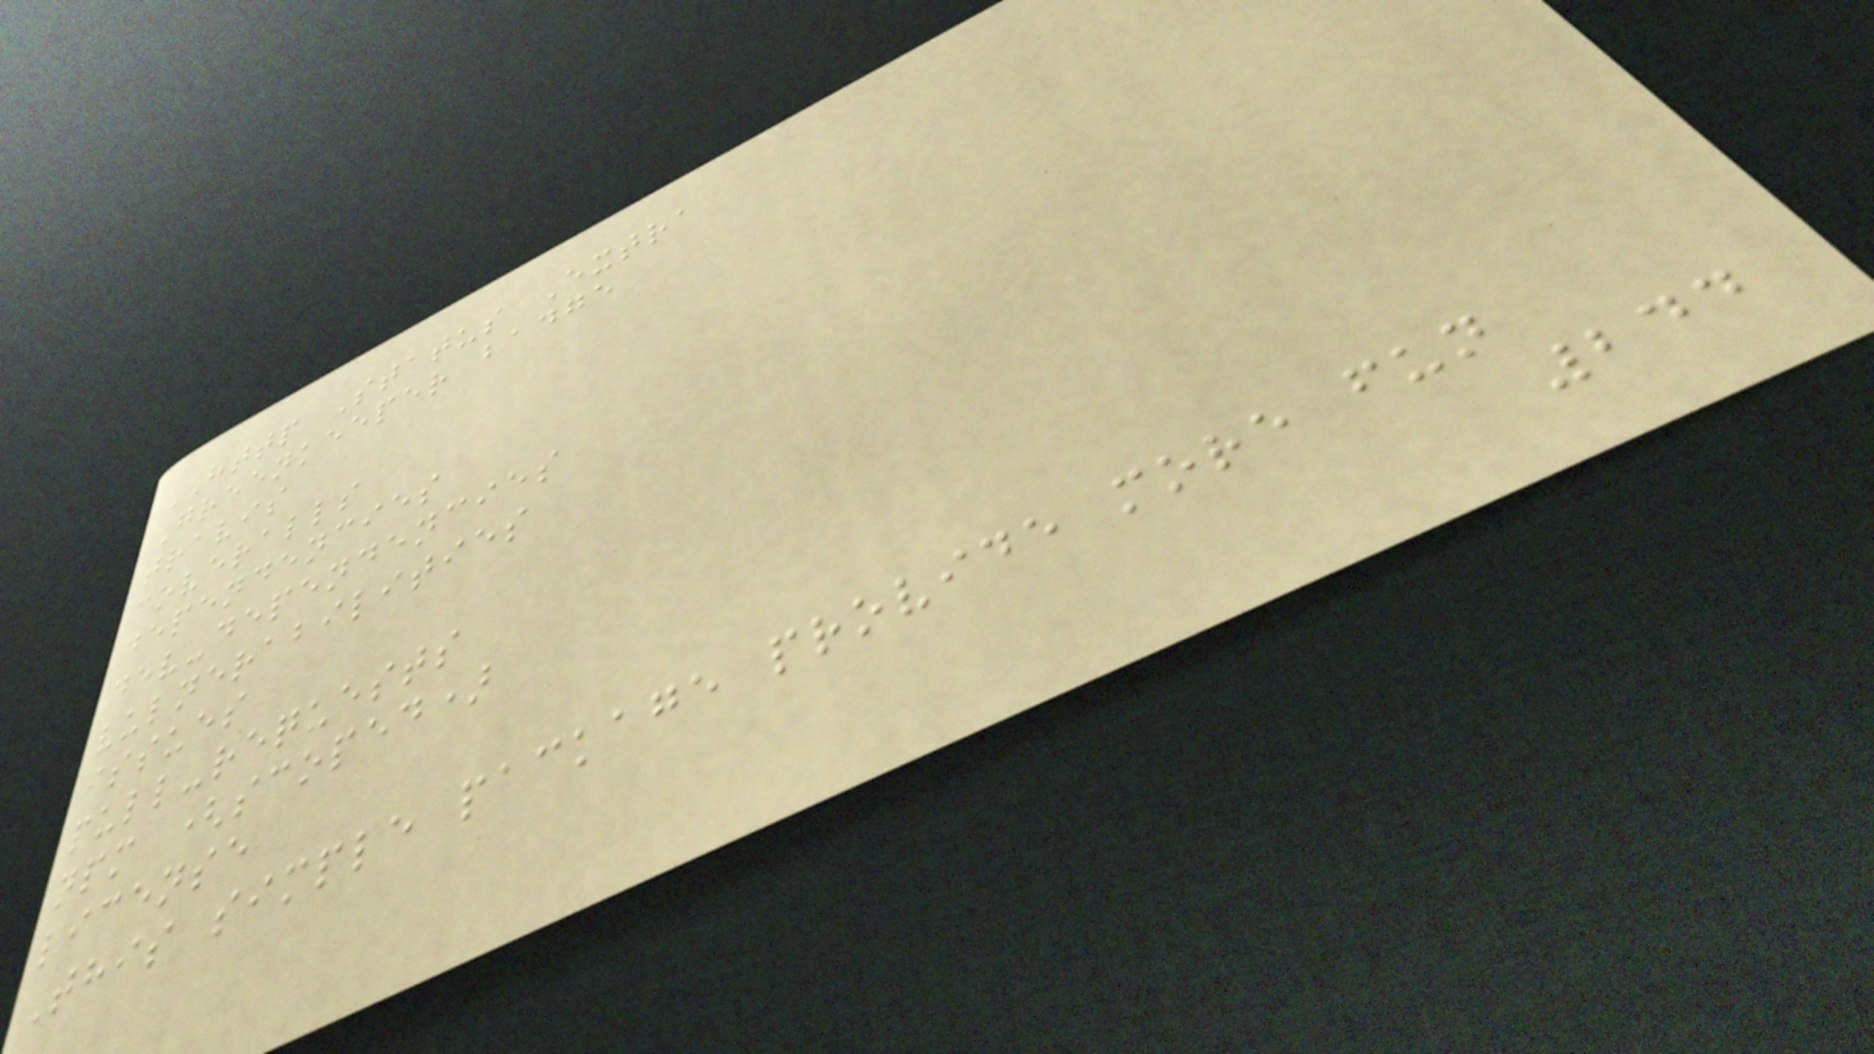HTTP Status Extra
Greenkeeper badge
travis
coveralls
dependencies
dev-dependencies
vulnerabilities
issues
pull-requests
npm (scoped)
license
This simple package provide more fun
244
